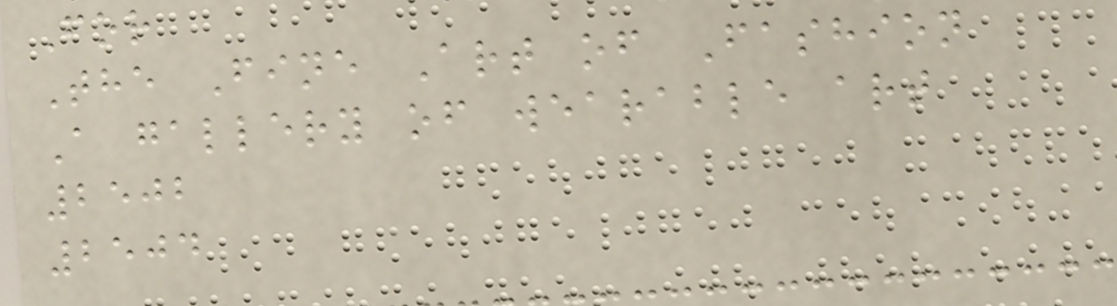For
The Fine Art of Fashion
A gallery of wearable art
2502
2504
